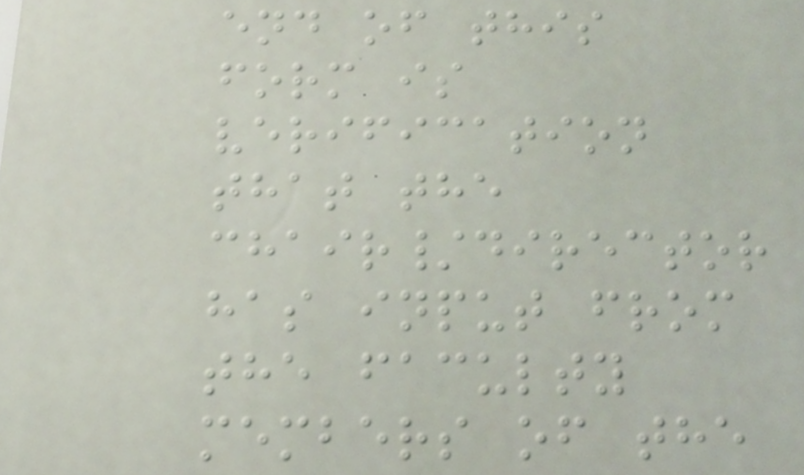end of this
form is
verification
that the
chair/director
has input from
the faculty
members of the
